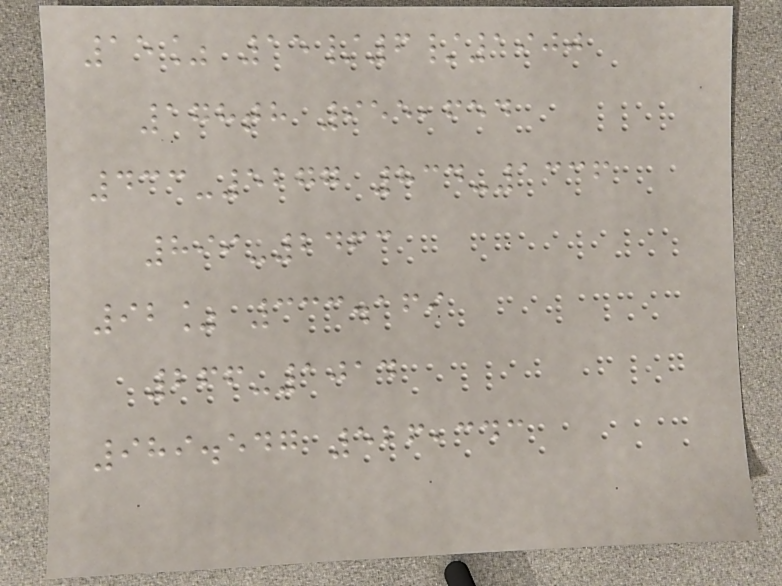15% 15/6/1900
178th 955,654
433-5277 834-1336
899-2463
92% 333.169
266-1014
989.547 526,343
